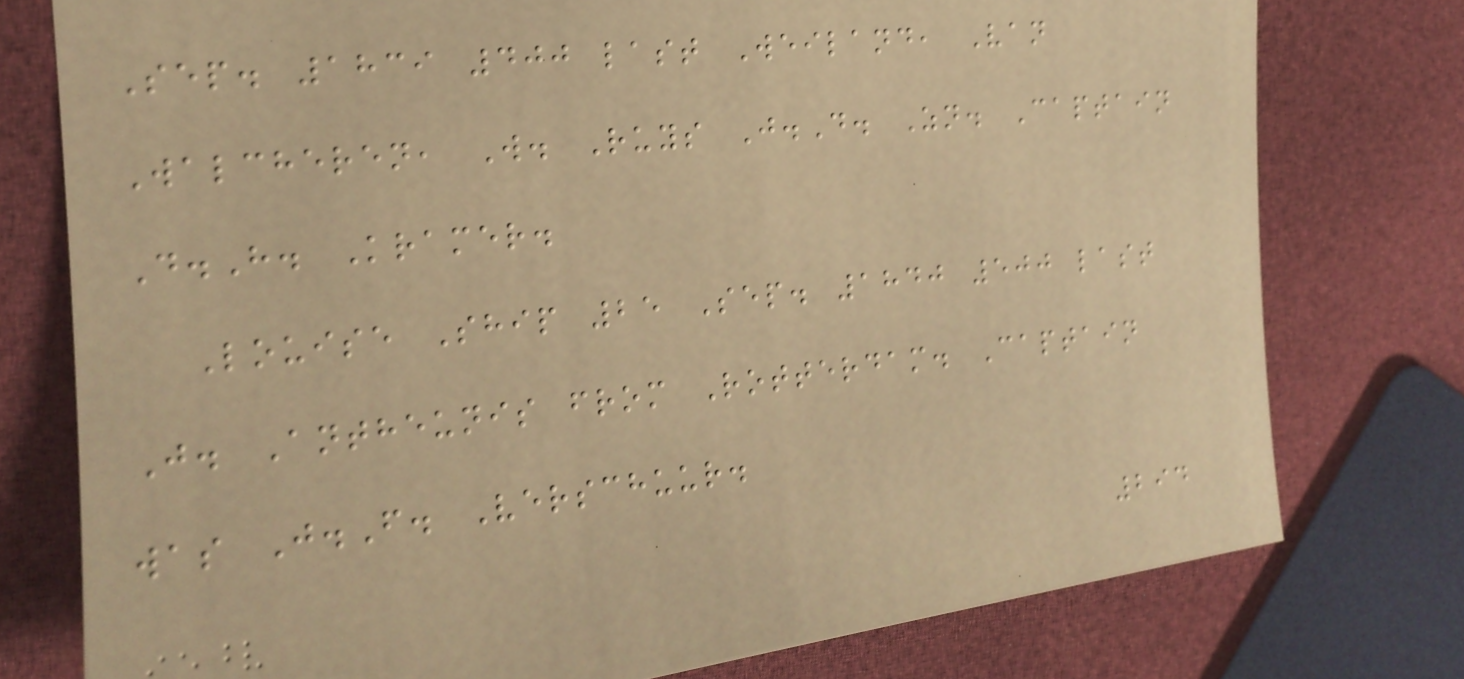Sep. 1839 400 last Weiland, Van
Walcheren, W. Ruys J.D. Zn. Captain
D.H. Kramer.
Louise Ship 25 Sep. 1840 500 last
J. Antheunis from Rotterdam. Captain
was J.F. Verschuur.
294
